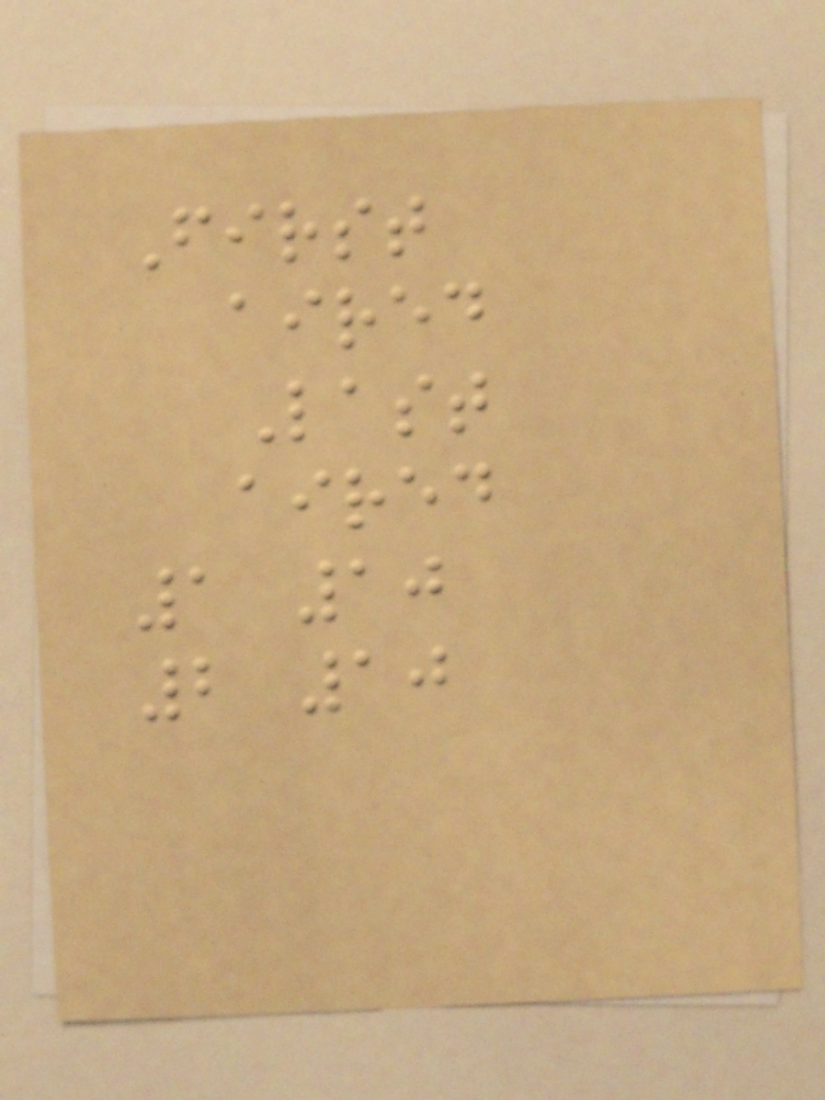First
aired
Last
aired
1 10
2 10
